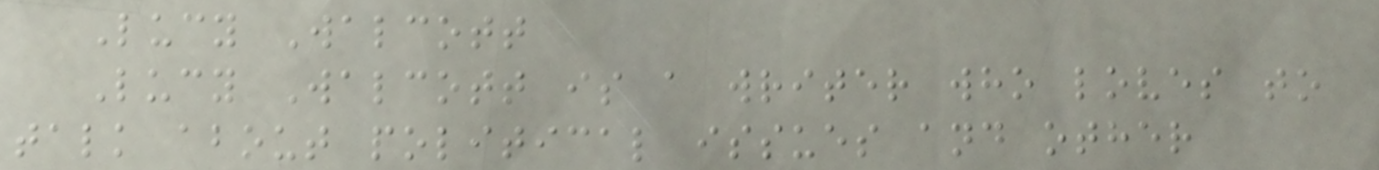Lucy Walcott
Lucy Walcott is a writer who loves to
talk about political issues and other
